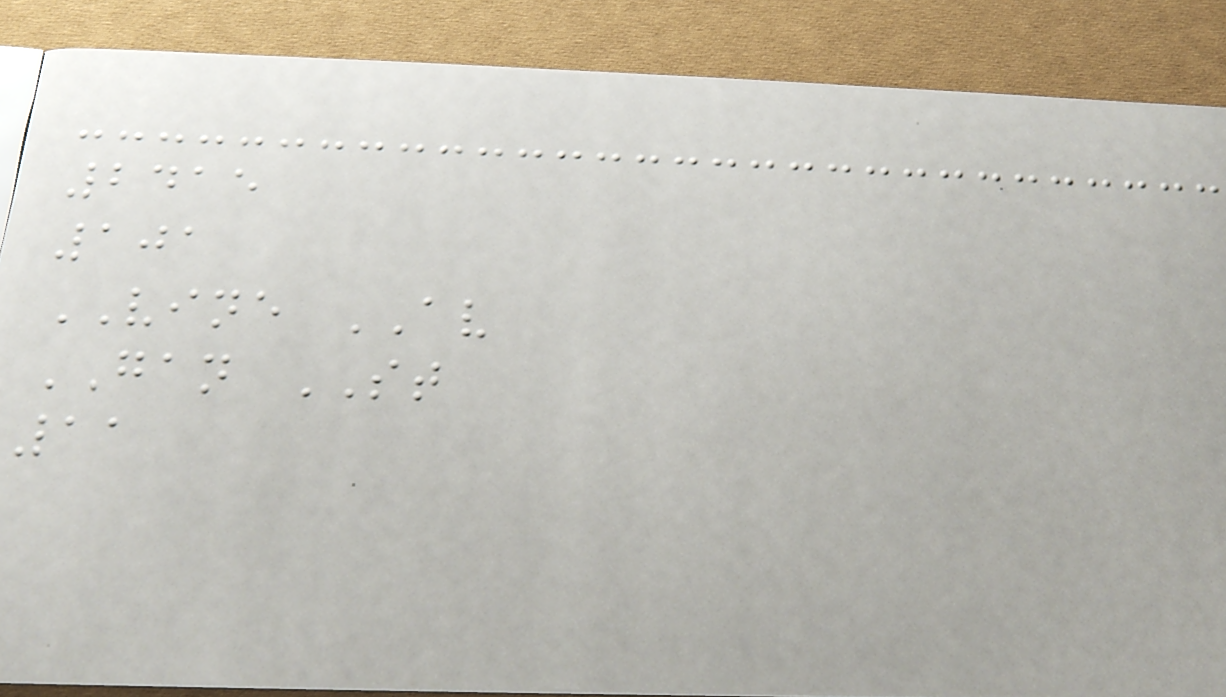2415
101
VINE AV
GAN ST
11
